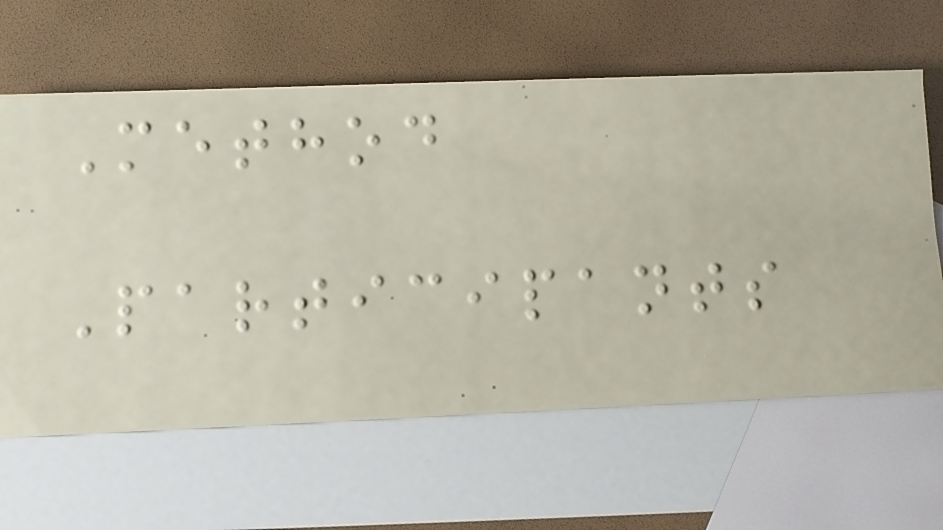Method
Participants
